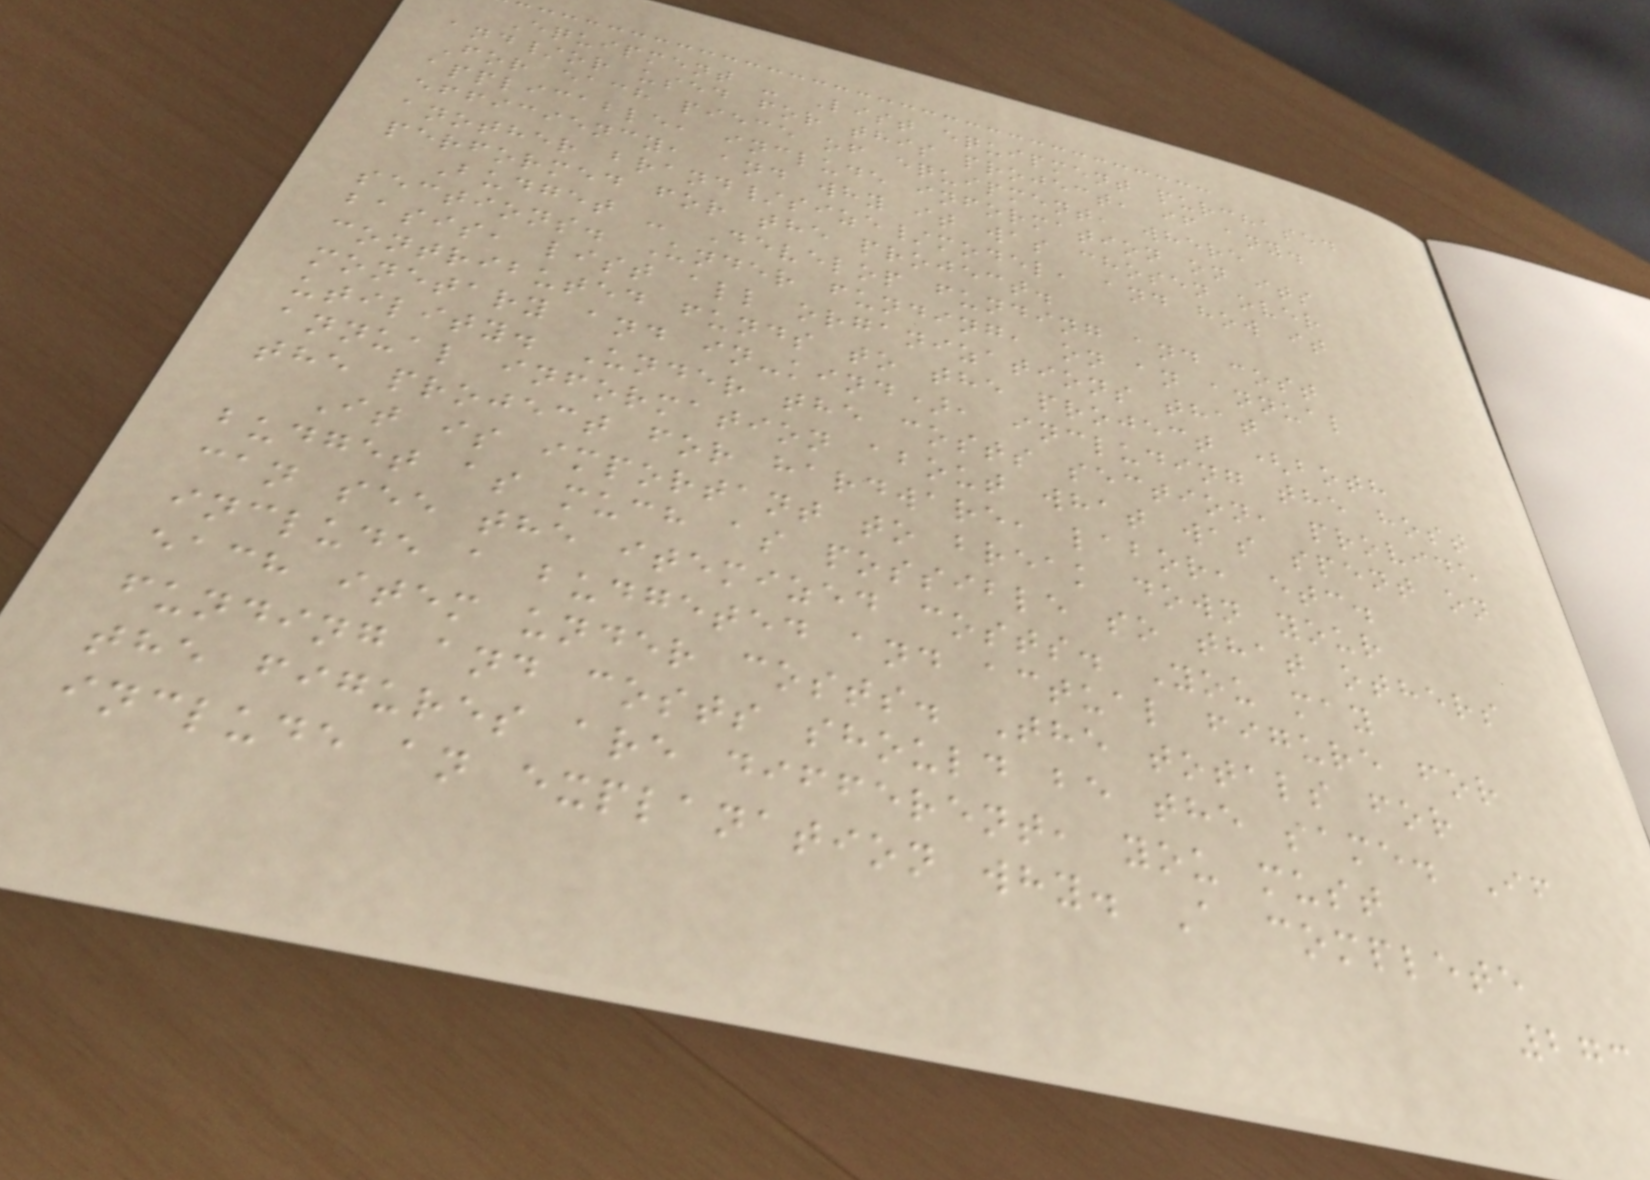Equipment - List equipment purchased
and/or used for this project, if any.
For each piece of equipment, where
applicable, include information on its
efficiency, and why it was chosen over
another brand/size/model, and how it
performed for the project.
Budget - Develop funding and cost
sections. Under funding, on an annual
basis, list all organizations that
contributed funds to the project (both
monetary and in-kind), including the host
utility. Under the costs section, provide
annual information about what was spent on
the project for hardware, labor, etc.
It is important to break down your
budget as much as possible so that others
can see the itemized costs. You may
include a budgeted and actual figure for
each item under costs. The totals for
funding and costs should be the same. If
the figures are different, you must
include an explanation why. A complete
273
